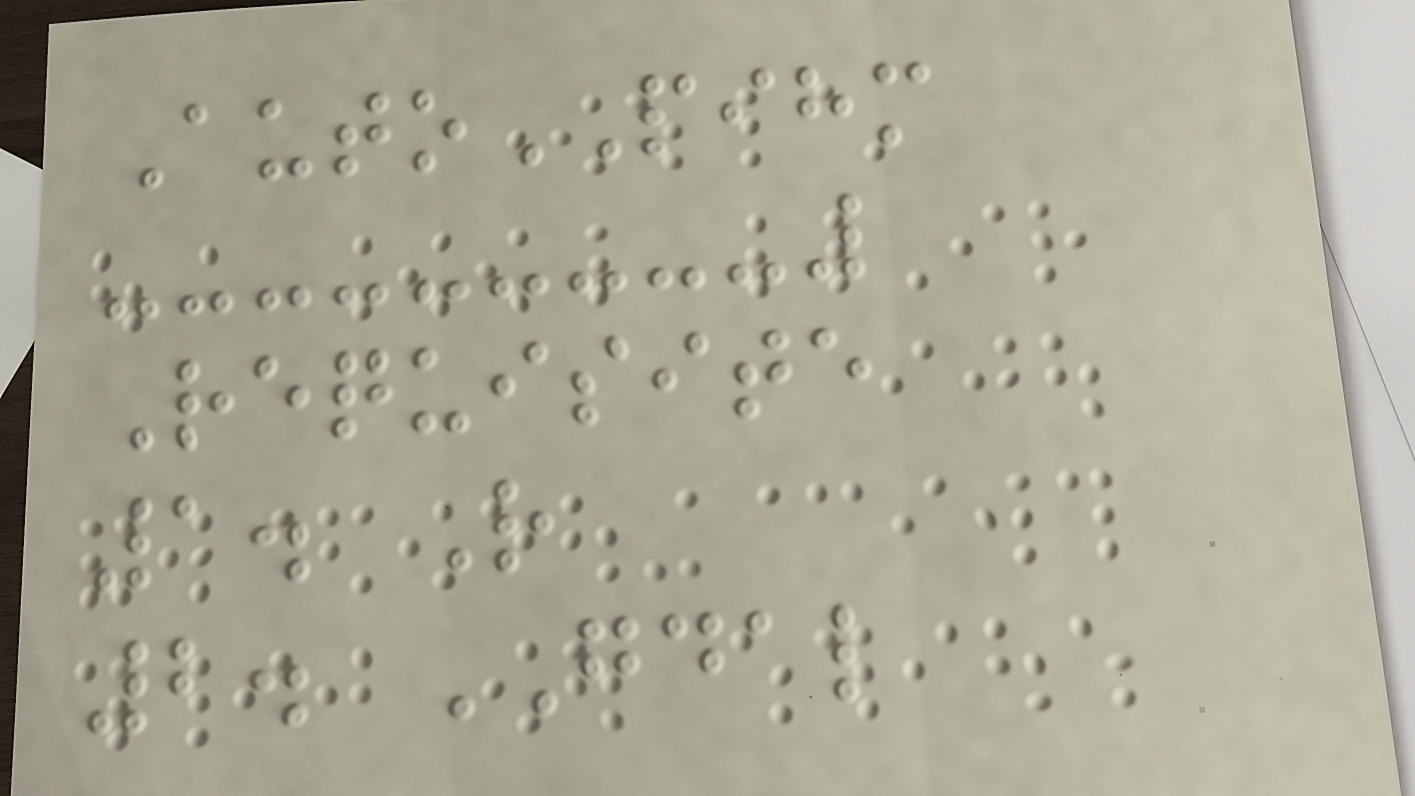AutoPIHM
Requisite
1. R
2. GDAL
